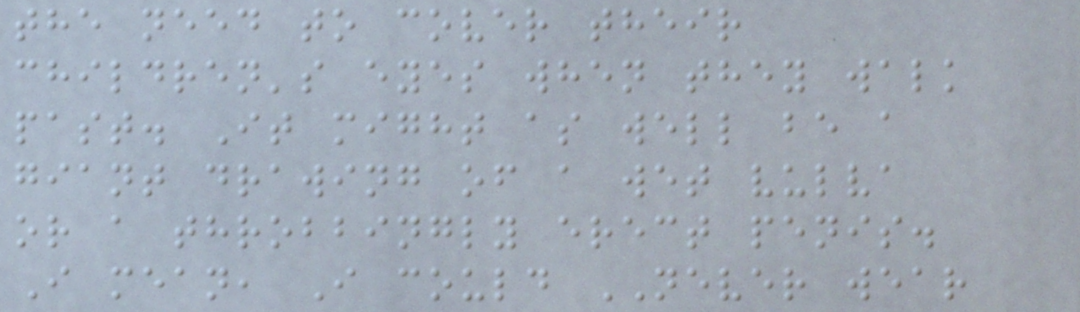the need to cover their
children's eyes when they walk
past. It might as well be a
giant drawing of a wet vulva
or a throbbingly erect penis.
I mean, I could NEVER wear
